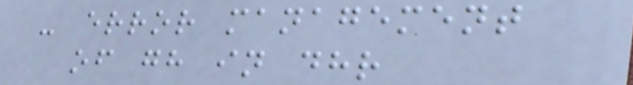- error management
of gh in dhr
